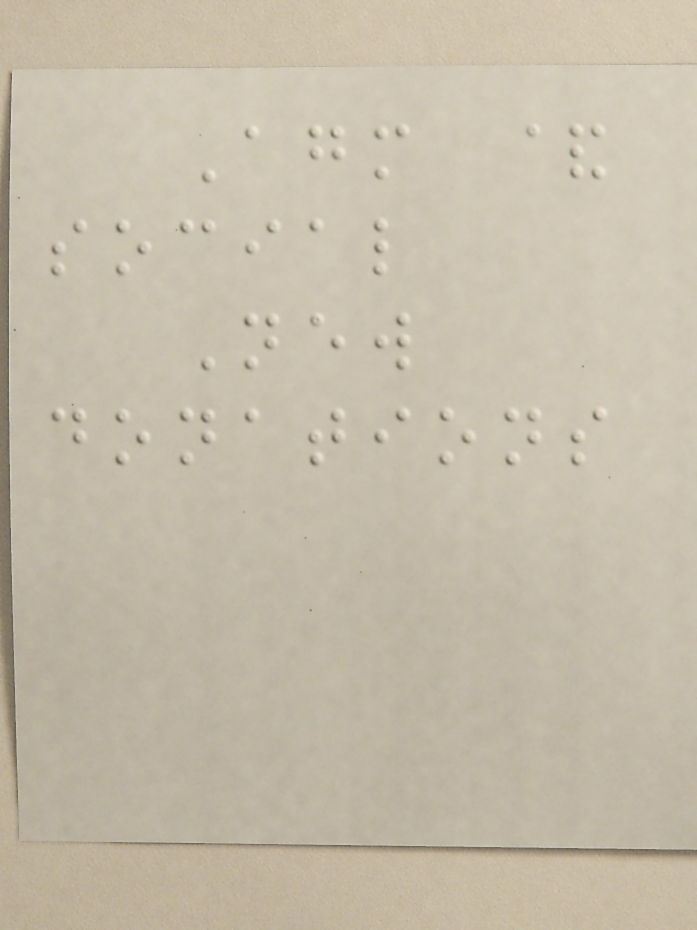Agm &
social
New
donations
